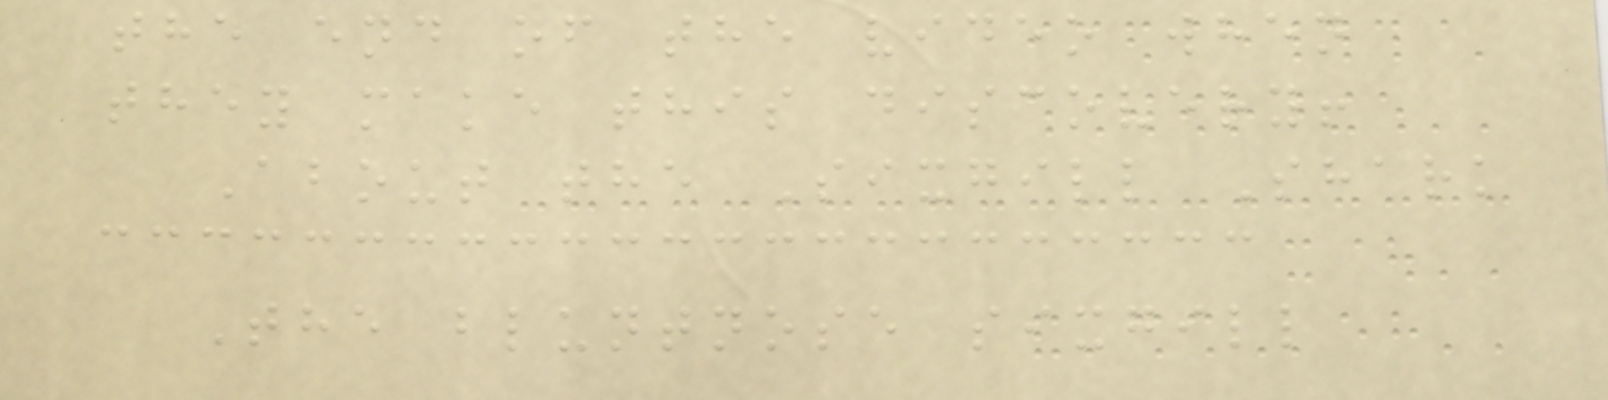the end of the video when
they make this discovery!
About the Sixgill Shark
The bluntnose sixgill
